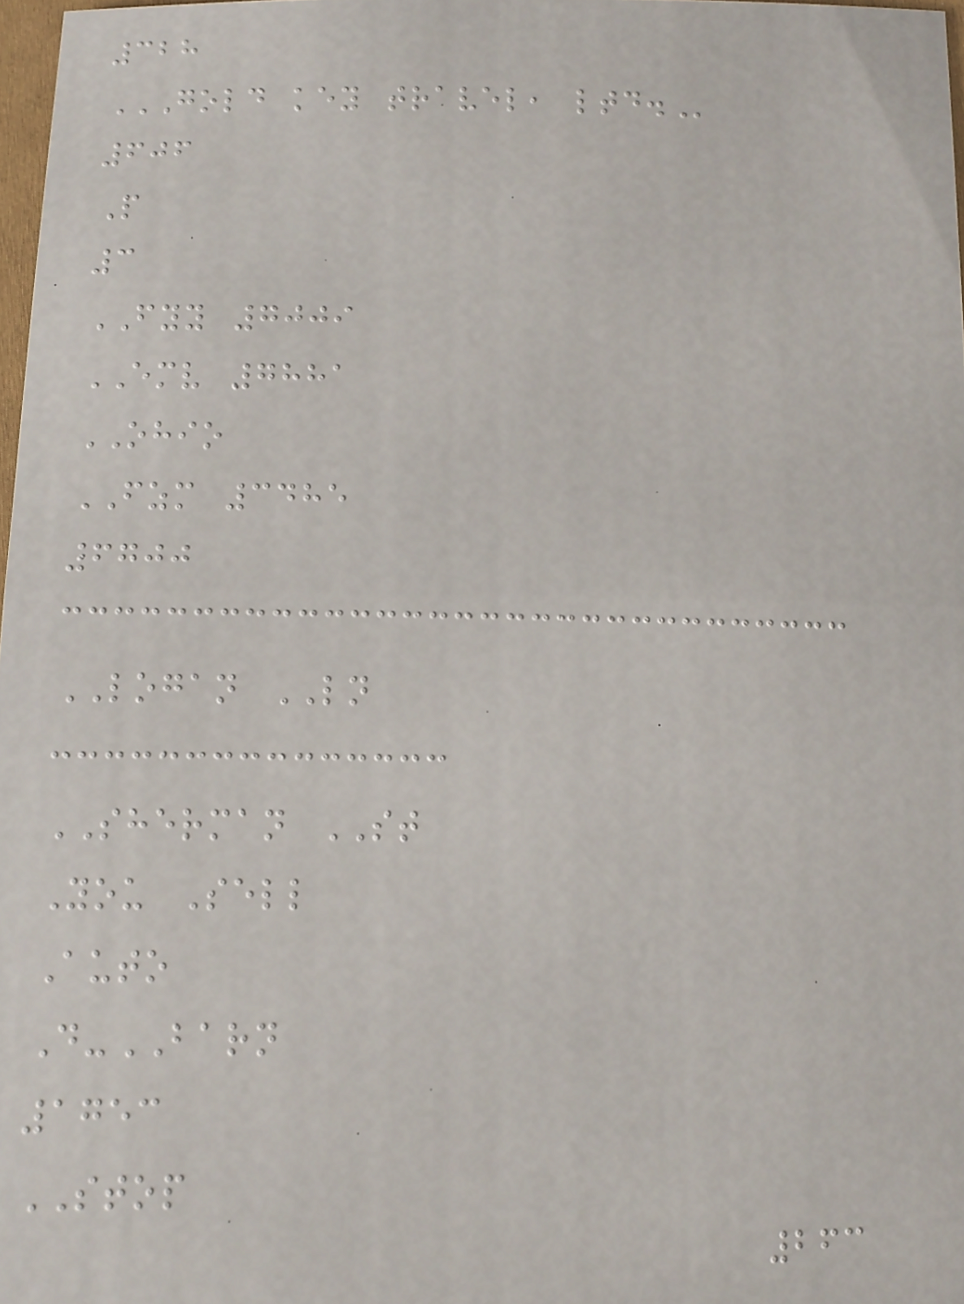328
GOLD KEY TRAVEL, LTD.
606
P
3
FYY 7009
EMV 7881
OHIO
FZM 3485
6700
LOGAN LN
SHERMAN ST
You Sell
Auto
D-BARN
1753
STOP
263
